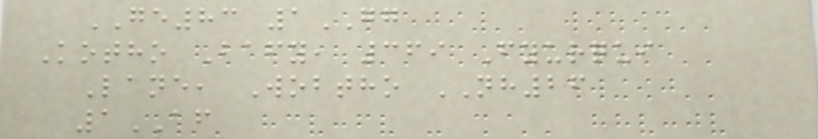GE83 1GG
Kotho Bafy, 369 Fyurqui
Lane, Wobtho NH26
1AF
